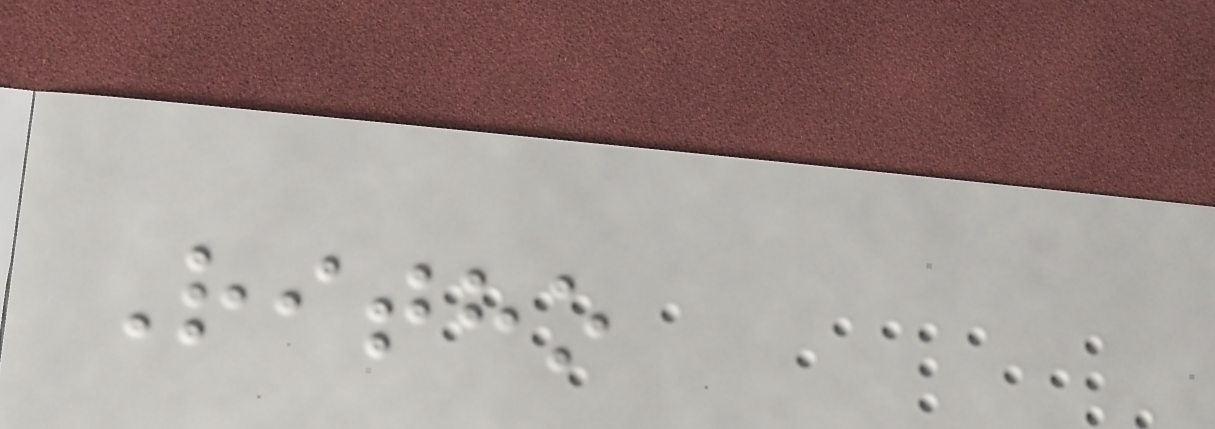Ritho
